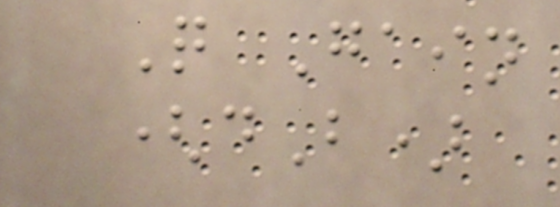Q Gain
(dB)
